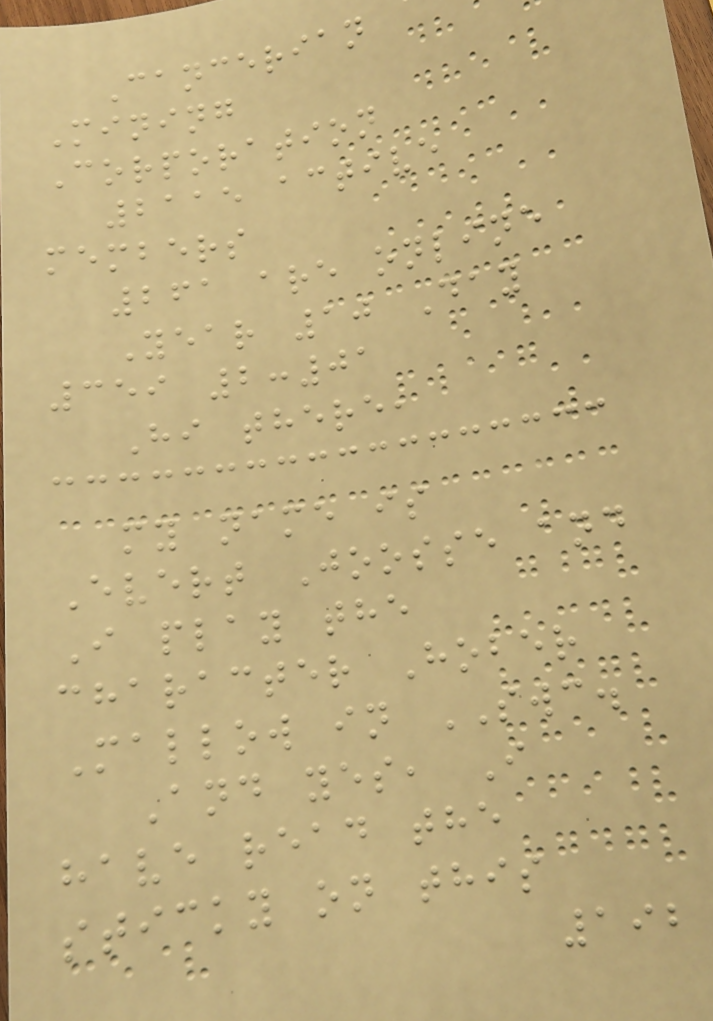Cancerian
Mining
Corporation
2115 active
members
261 are online
Year 10 Day
359 2:01
Hi there,
my name is
Evert Joosse and
I play the
character Hober
Mallow in SWC.
And yes, I
have read the
sticky on this
192
